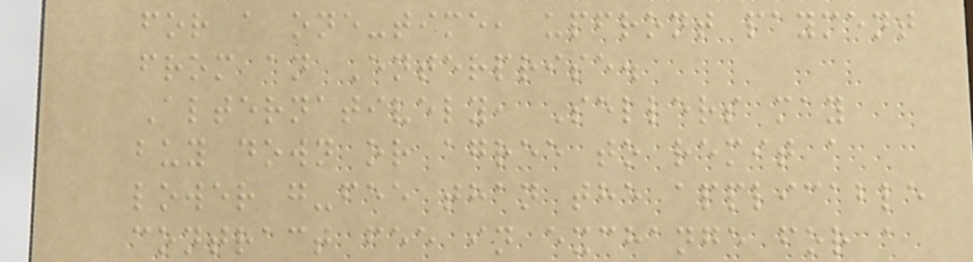for a one-time, upfront payment
from an Enterprise.
Alternatively, Sellers may
buy down or agree to remit a
lower g-fee than the applicable
contract fee in exchange for a
